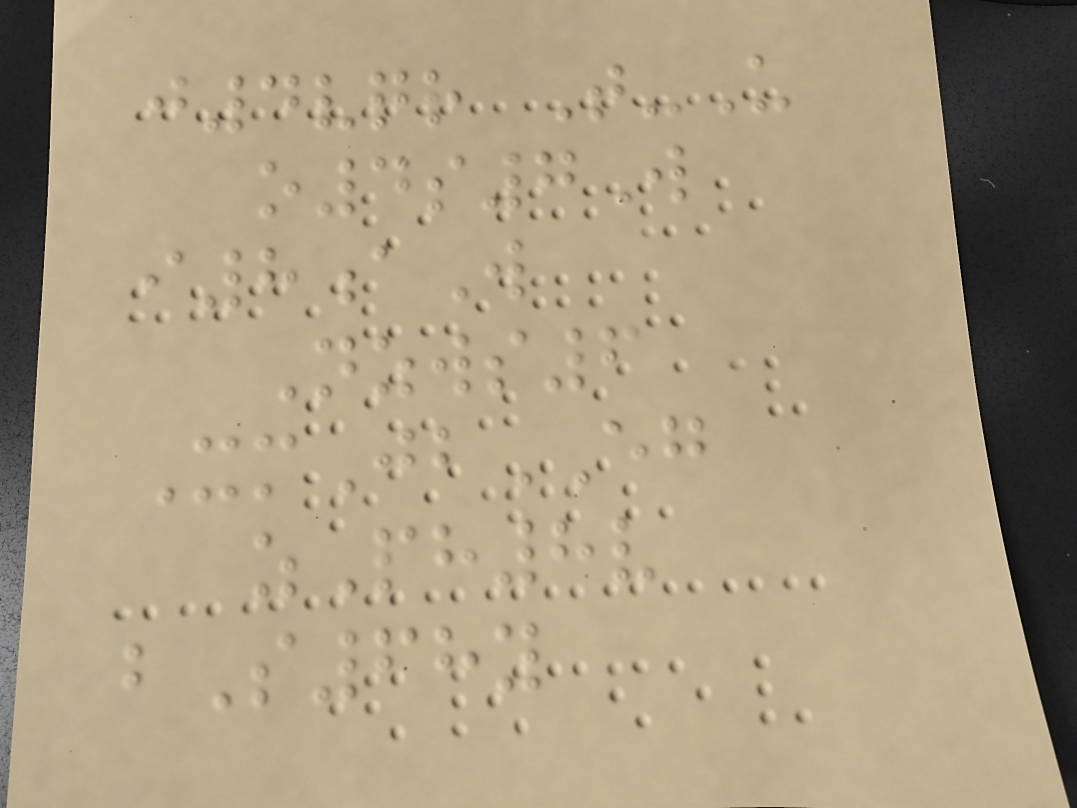j4vqr T-U
o4s7W
i8aW
Nzws6
XmJbEG
zPh8v
bS68y
